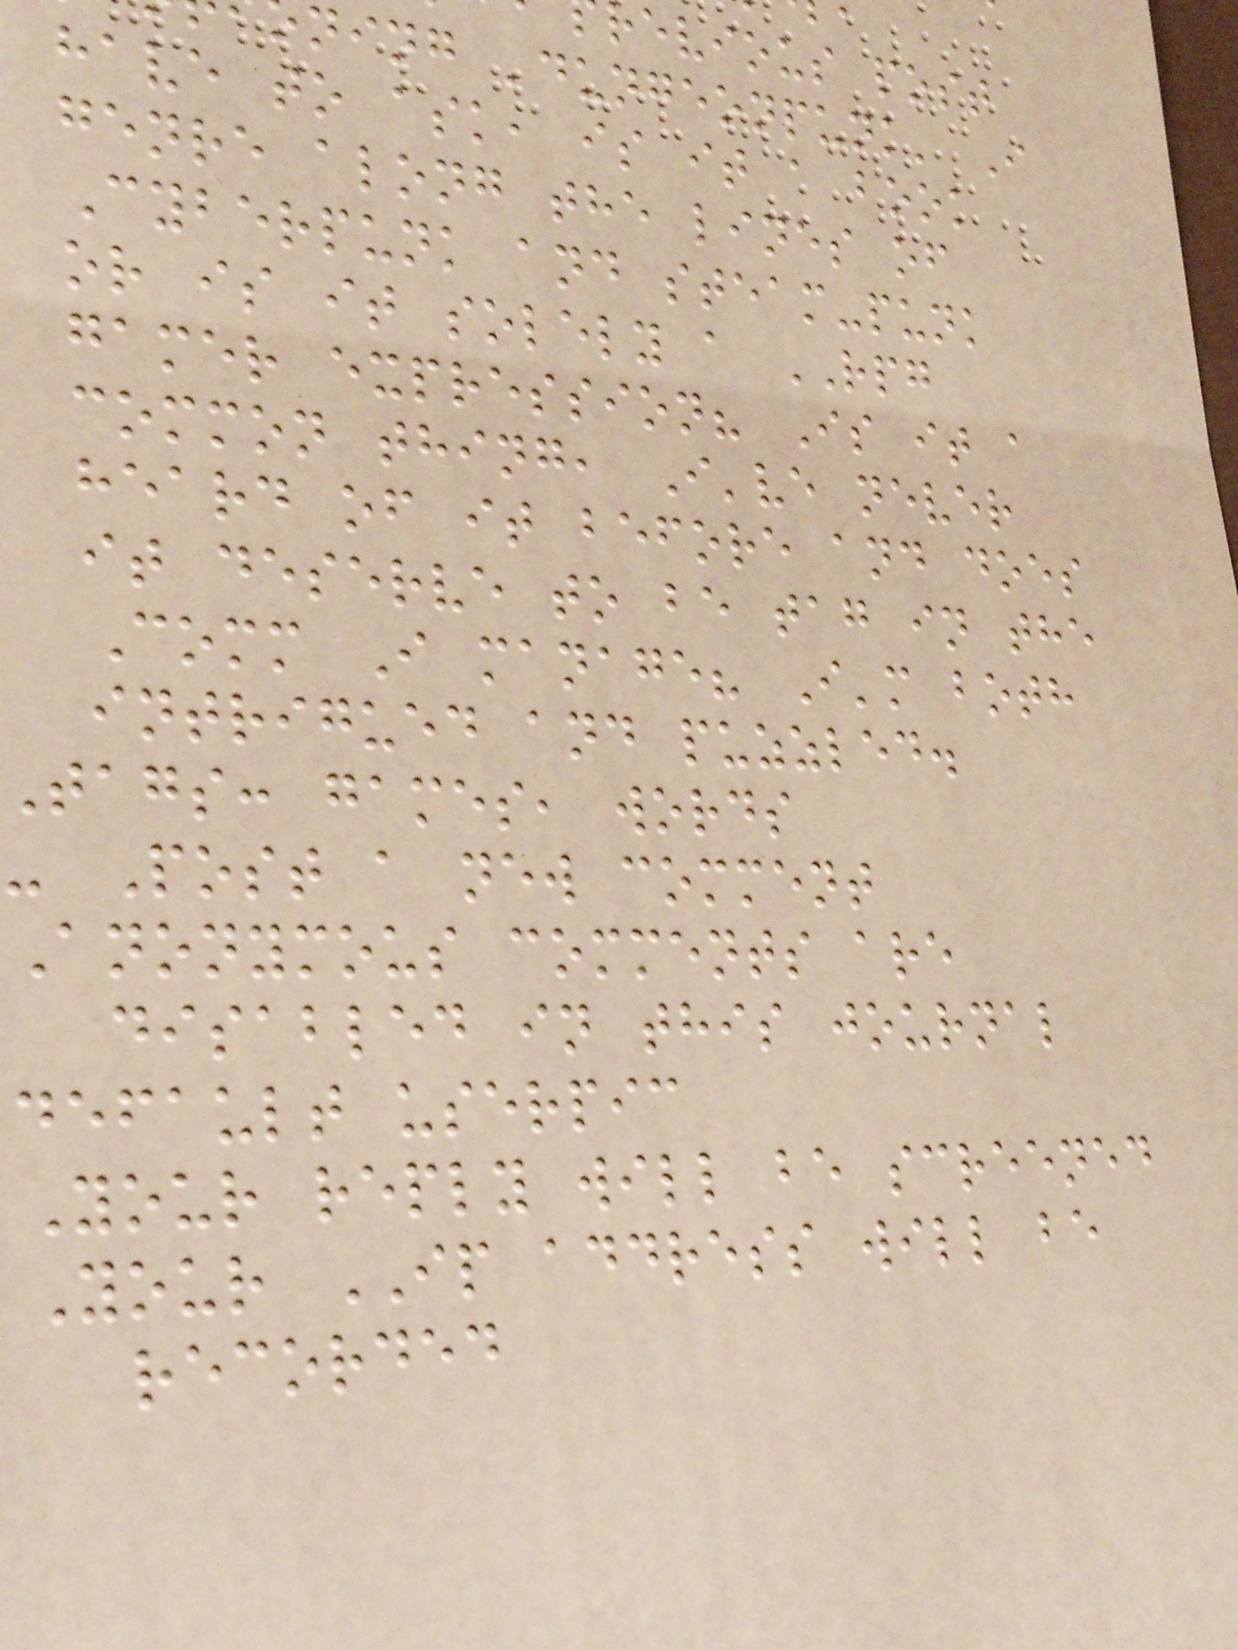revious post
ning 'dungeonpunk' I
have to ask, is it a book
genre along the lines of
Cyberpunk and steam-punk
or is it solely a RPG
gamer expression? Is it a
common thing, I've never
heard of it before and does
it deserve to be tag in the
Comm I manage? I'm both
intrigued and puzzled.
tags: games, words
- Post a new comment
Anonymous comments are
disabled in this journal
default userpic
Your reply will be screened
Your IP address will be
recorded
